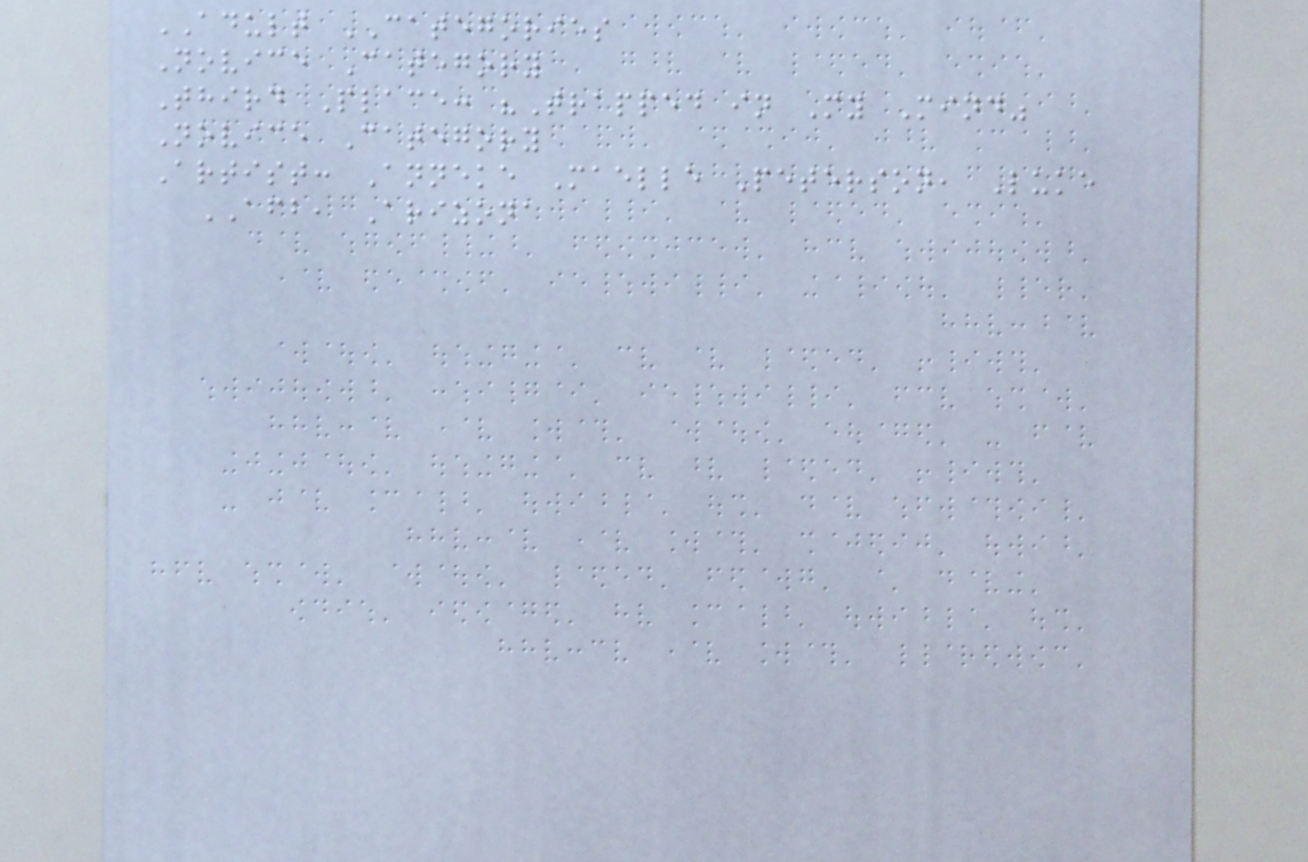ADULT CATEGORIES
Novice Category
Third Place: "Trapped in My Mind"
Novice Category
Artist: Anneke Maelle Peterson, Luke
AFB, Arizona
